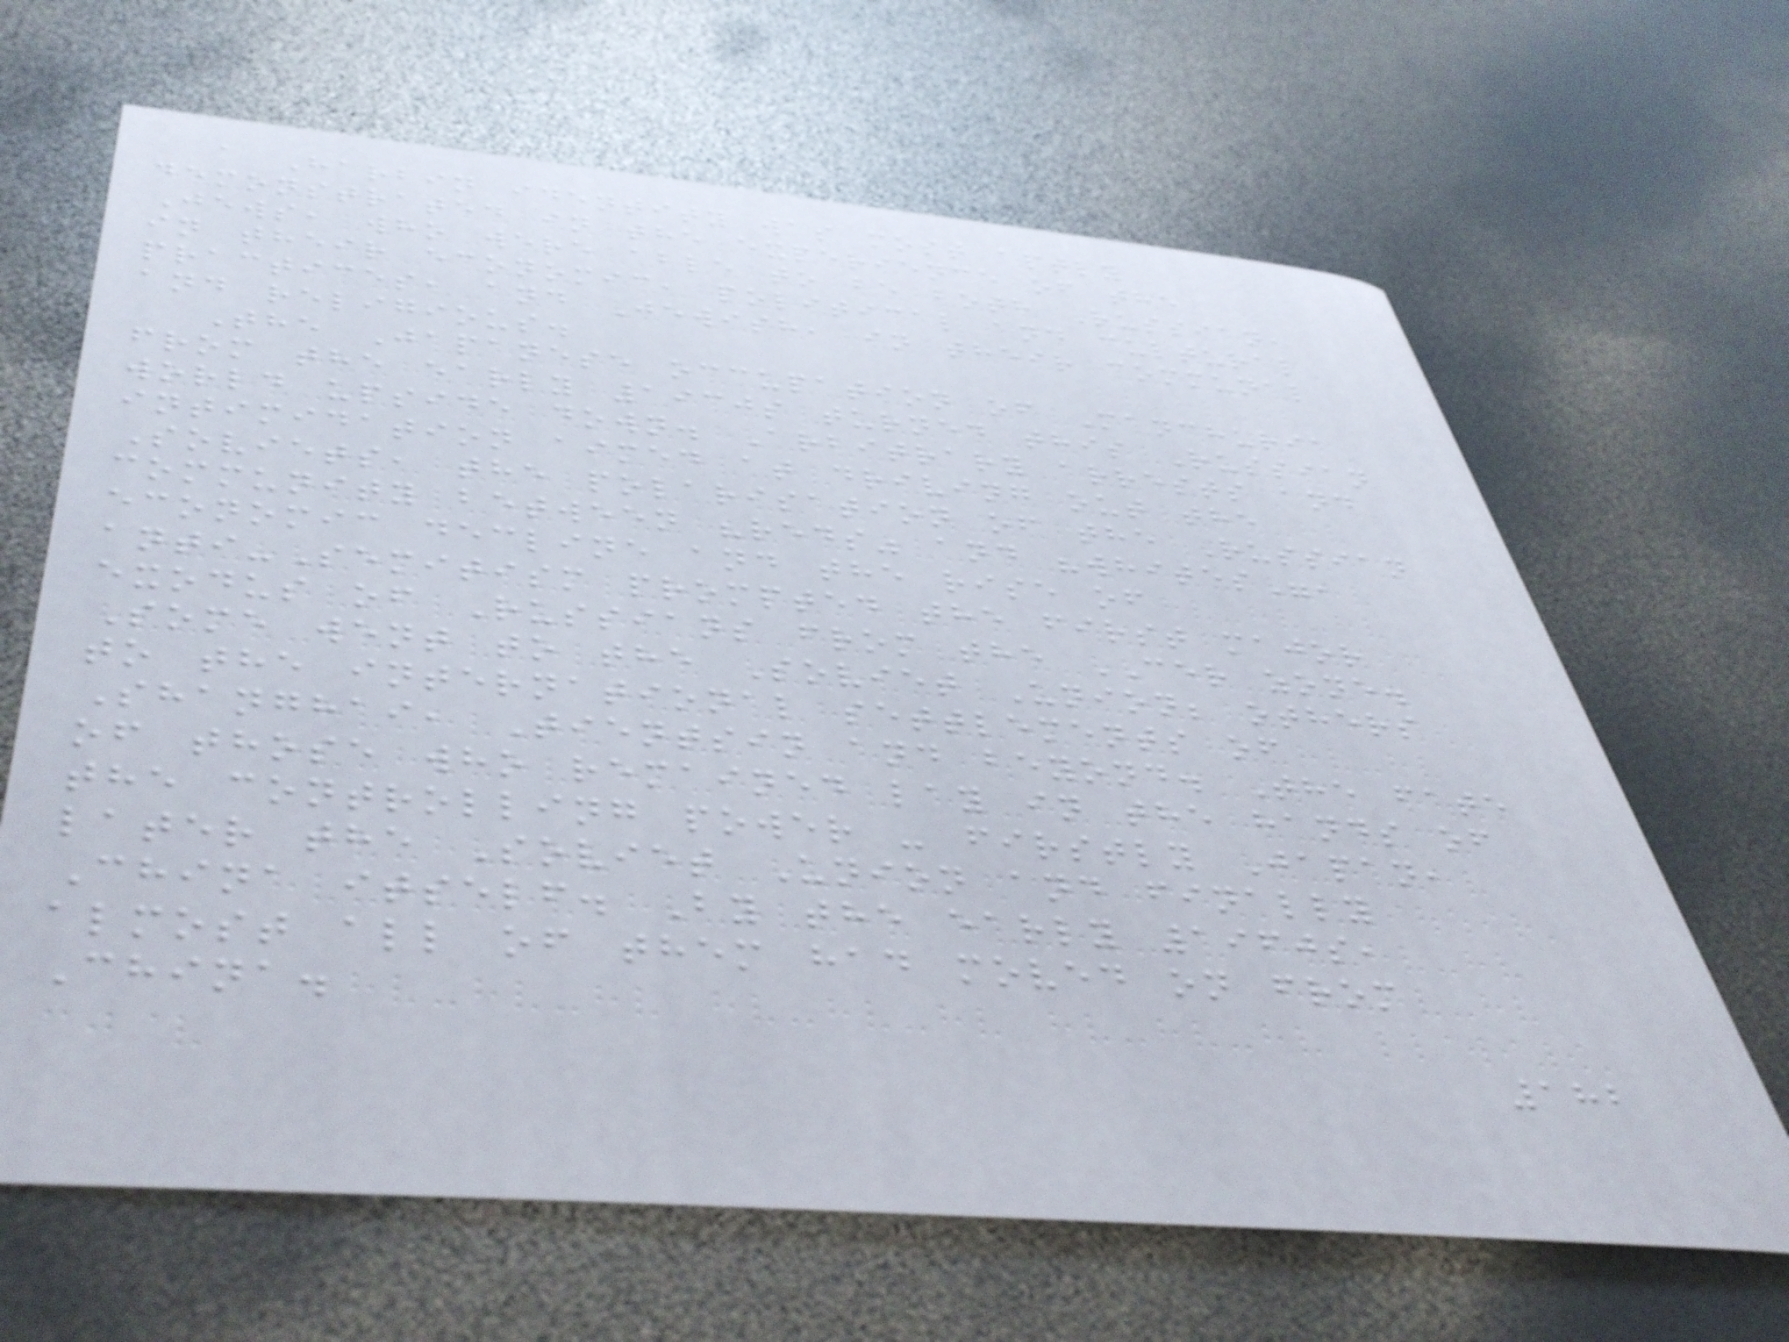a Harbin identity was most aptly
demonstrated in the experience of the
Jews, who were able to be both Russian,
in their economic, political and cultural
practices, and Jewish, in their communal
and religious.
The Japanese occupation of Manchuria
from the early 1930s turned this Russian
world upside down. Arbitrary arrests and
intimidation aimed at driving out the
Soviets, the polarisation of the Russian
community between "reds" and "whites",
economic decline and the rise of
anti-Semitism prompted the first major
exodus of Russians from the CER zone.
Some went to the Soviet Union; others
to the international settlements of
Shanghai, Tientsin and beyond. The fate
of those who remained lay in the hands of
the controlling power - firstly Japan,
later the Soviet Union and finally
China itself. By the early 1960s,
almost all of them had moved on from
China.
182
